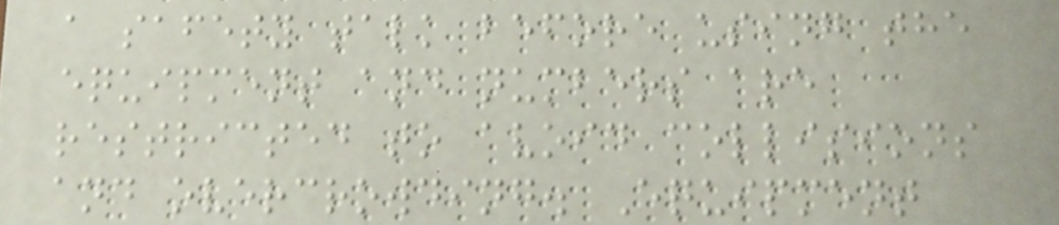a safety talk before using the
equipment and numbers are
restricted to avoid collisions
and overcrowding. Equipment
